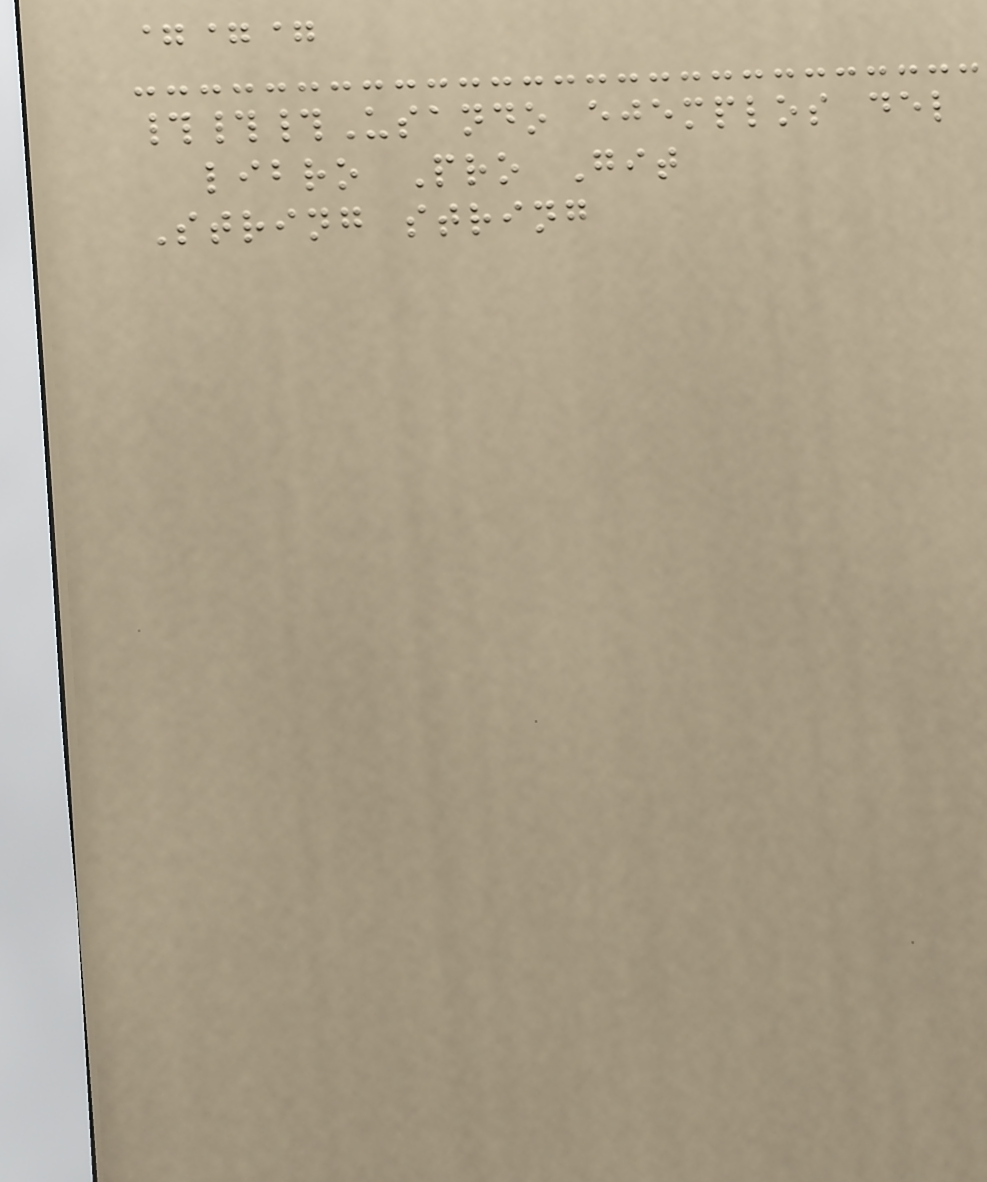===
###Usando ejemplos del
libro Pro Git
String string
